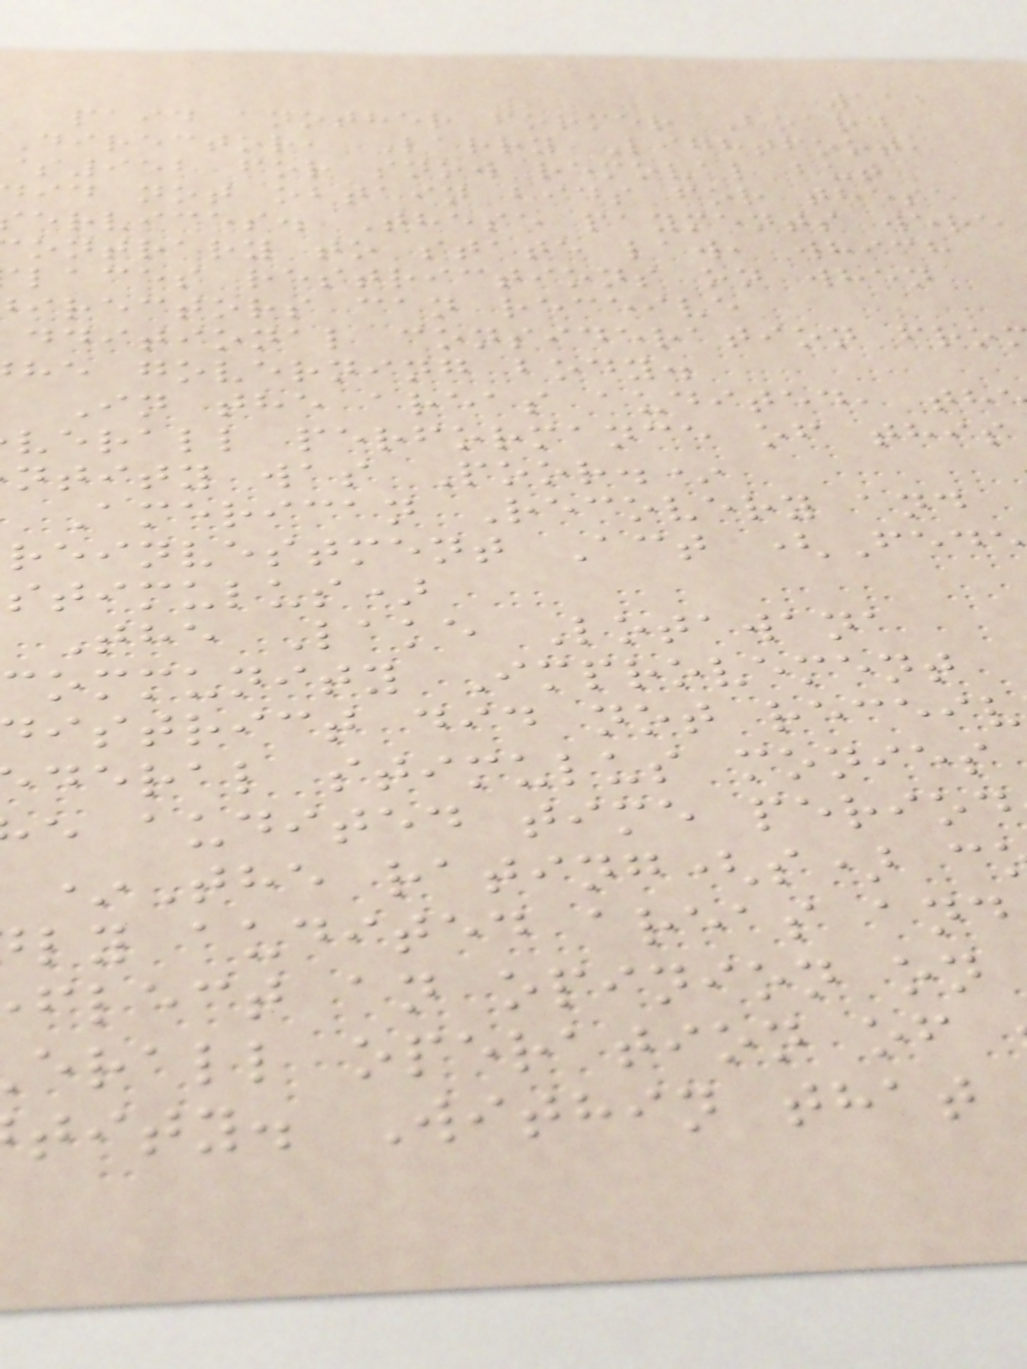112
paid another former Board
Director, Larry Lightfoot,
952 for snow removal but
id not obtain bids for these
ervices. These payments were
ontrary to state law, which
laces restrictions on when
irectors can receive
dditional consideration fro
he governing body.
In the areas audited, th
verall performance of this
ntity was Poor.*
American Recovery and
reinvestment Act (Fed
stimulus)
The Lake Lotawana
community Improvement
istrict did not receiv
deral stimulus monies
e audited time period
*The rating(s) c
ly audited areas and
flect an opinion on
erall operation of
tity. Within that
